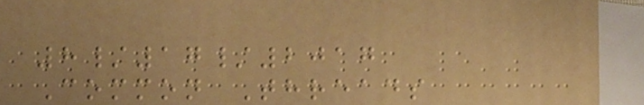8/17/2017
Common Threads
